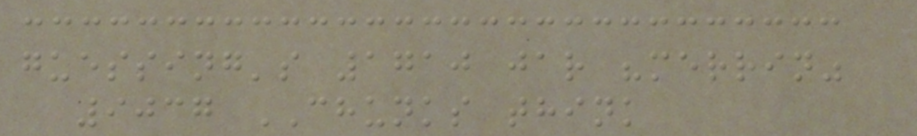guessing's 1710 jar "merrin"
9037 CHUNKS think
